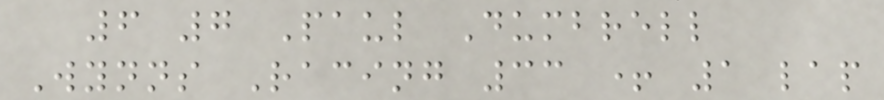6 7 Paul Dumbrell
Wynns Racing 33 + 1 lap
